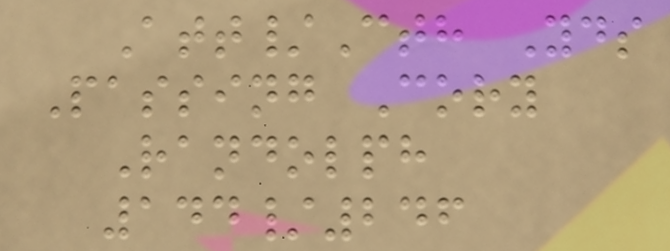Att/Cth Yds
Passing Cory
Randolph
144/246
